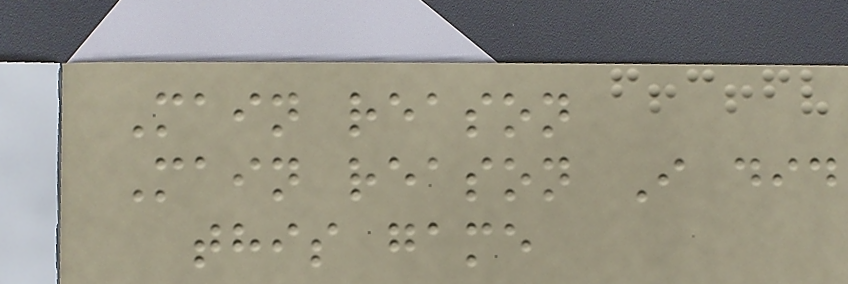Main reason
Main reason I did
this game
